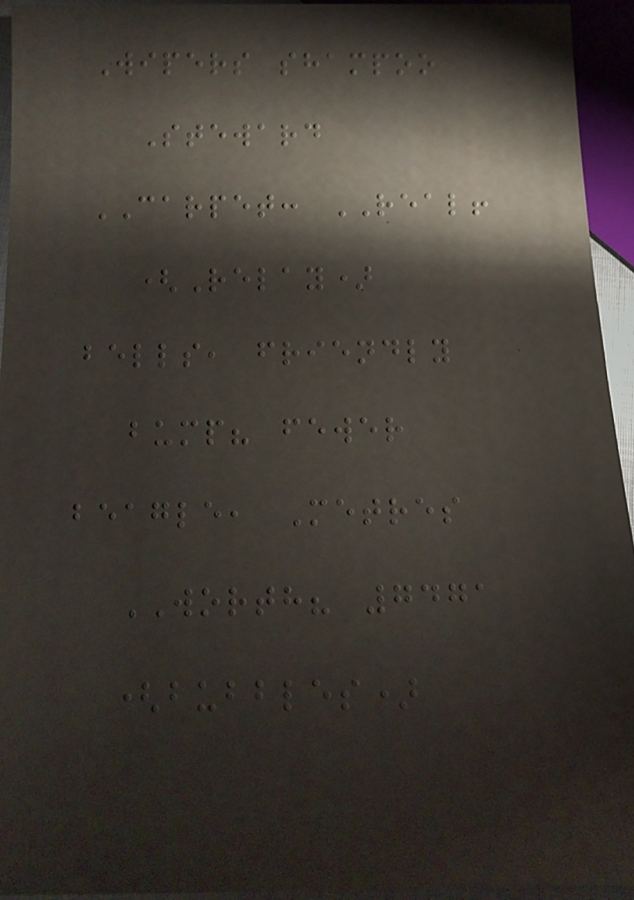Wipers shampoo
Steward
CARPET: REAL!
(Relay)
bells, friendly
bump? fewer
beagle, Metres
WORTH? 7471
(bubbles)
